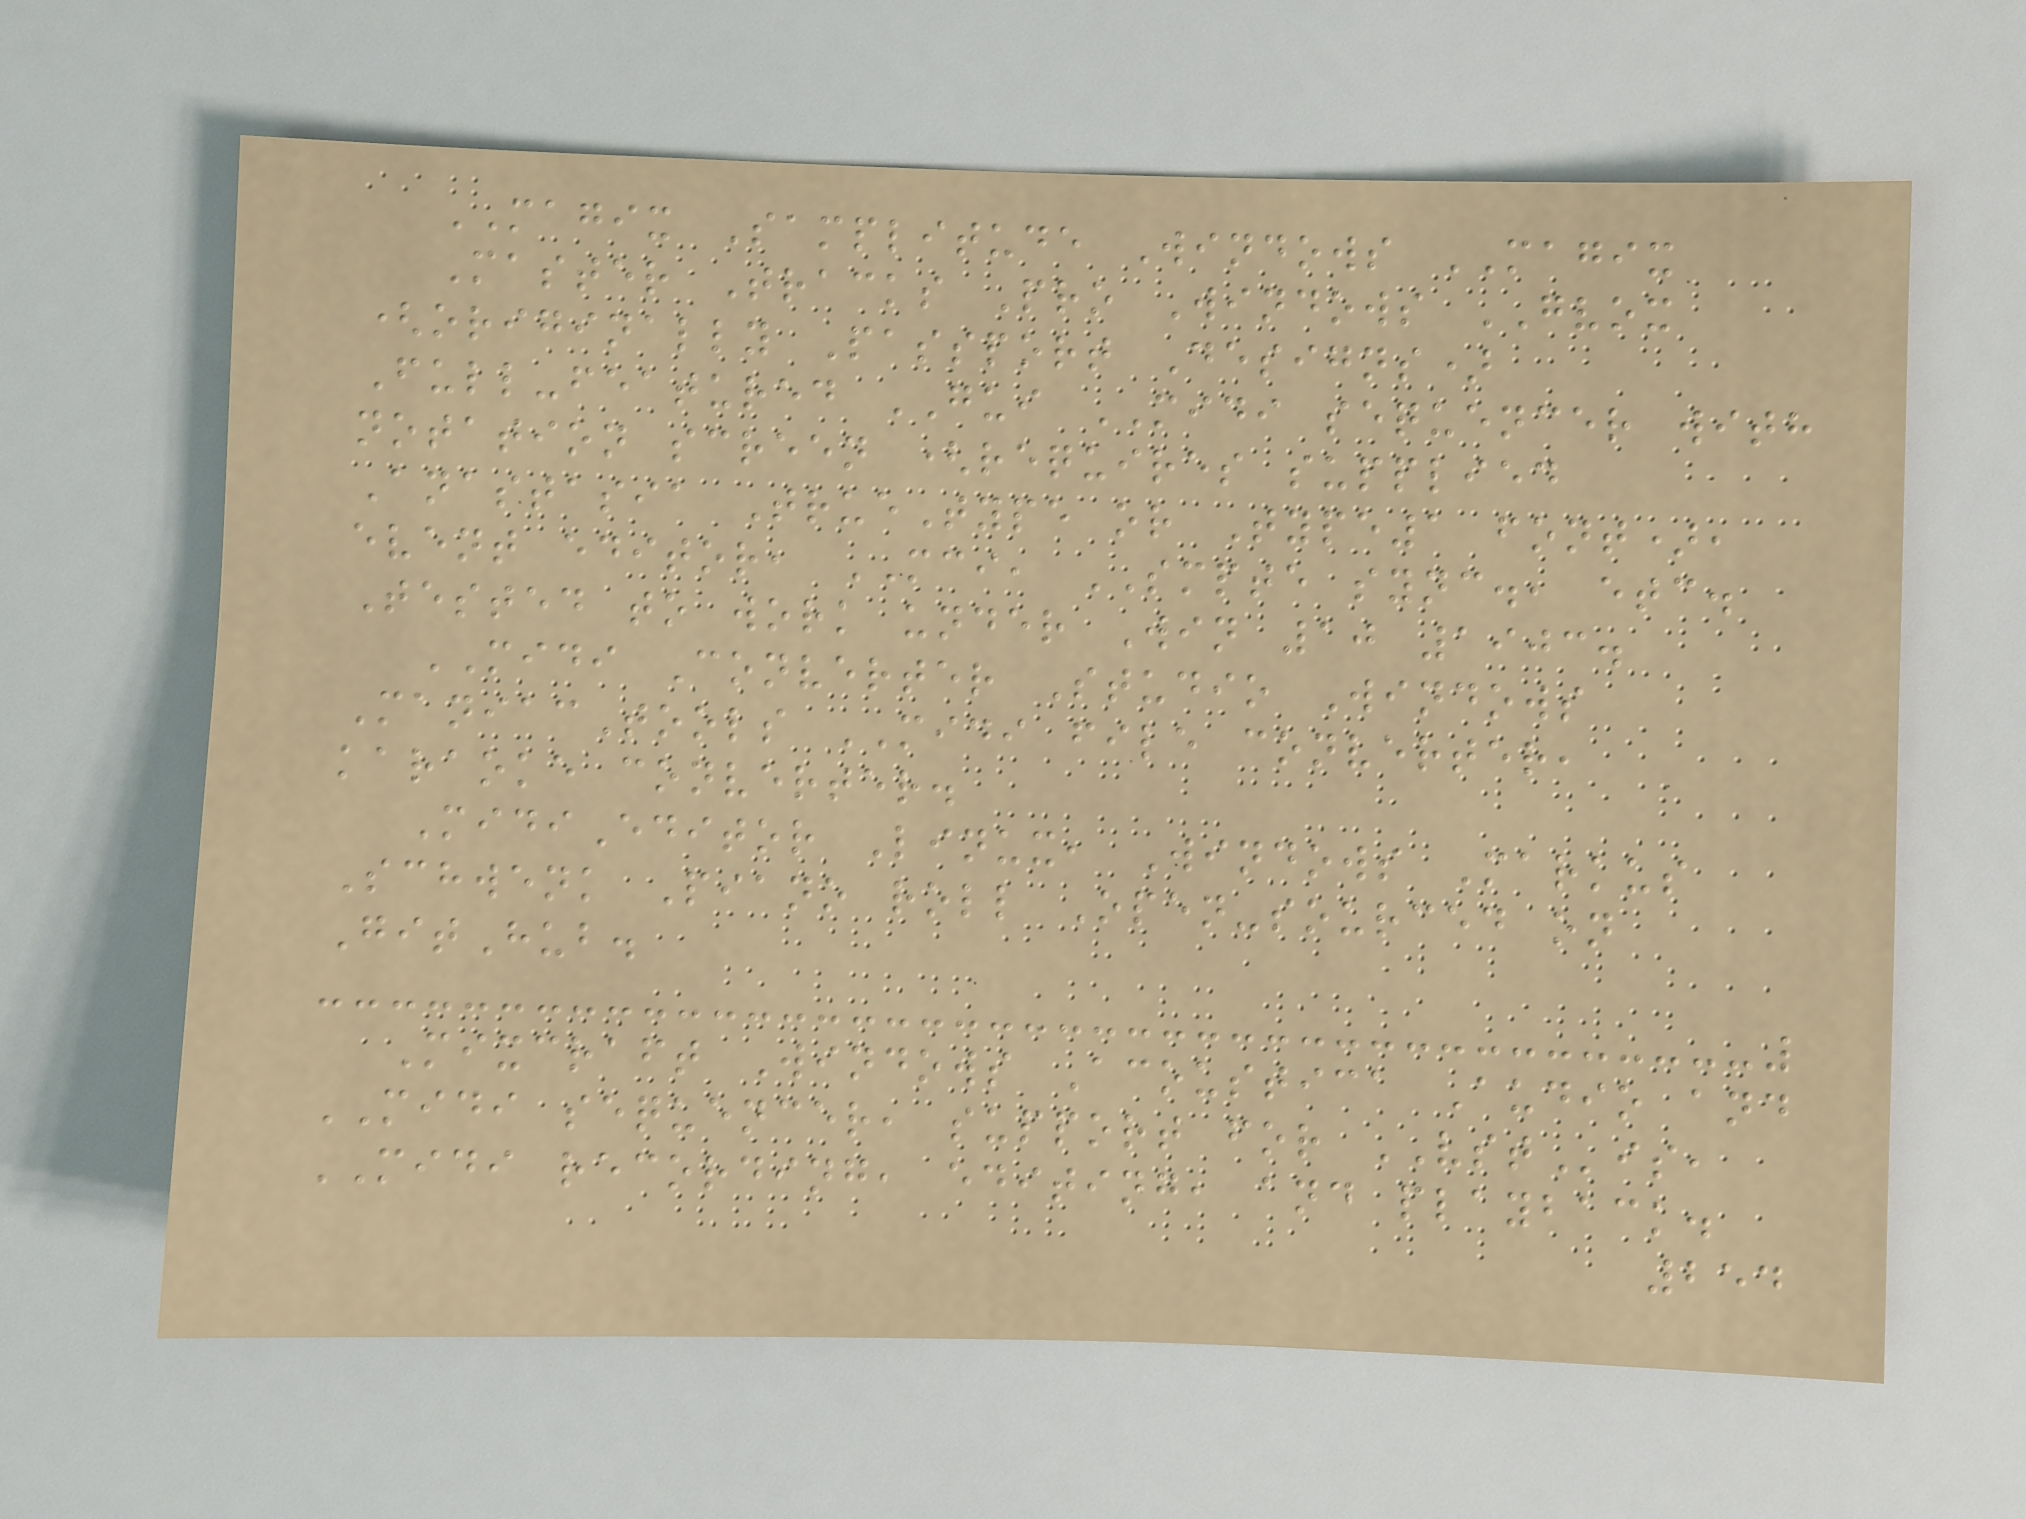MAGIX Samplitude Windows MAGIX
Master Tracks Pro Windows GVOX
(originally Passport Designs)
Full-featured GUI MIDI sequencer with
notation screen (requires supplied
Anastasia TrueType or Type1 font),
event editor, MCI, SMPTE sync., etc.
Tested to work under Win 10 1903.
MIDI Converter Studio Windows
ManiacTools MIDI file converter,
karaoke converter.
MidiEditor Linux, Windows Markus
Schwenk Piano roll Open-sourced on
GitHub.
Mixcraft Windows Acoustica Audio and
MIDI sequencer, support for VSTis,
MIDI recording, editing, and playback.
254
